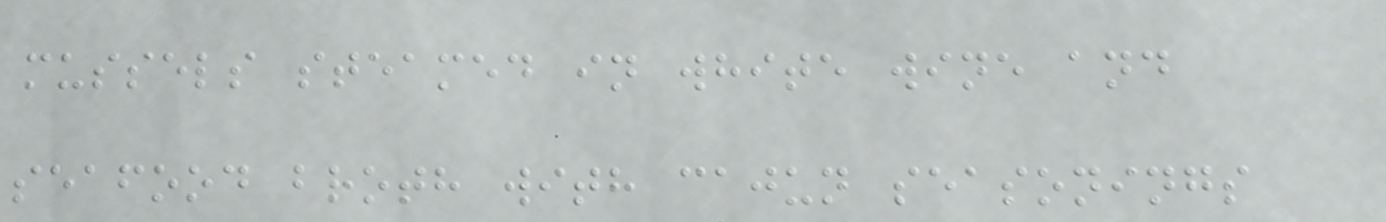mussels steamed in white wine and
seafood broth with cajun seasonings
